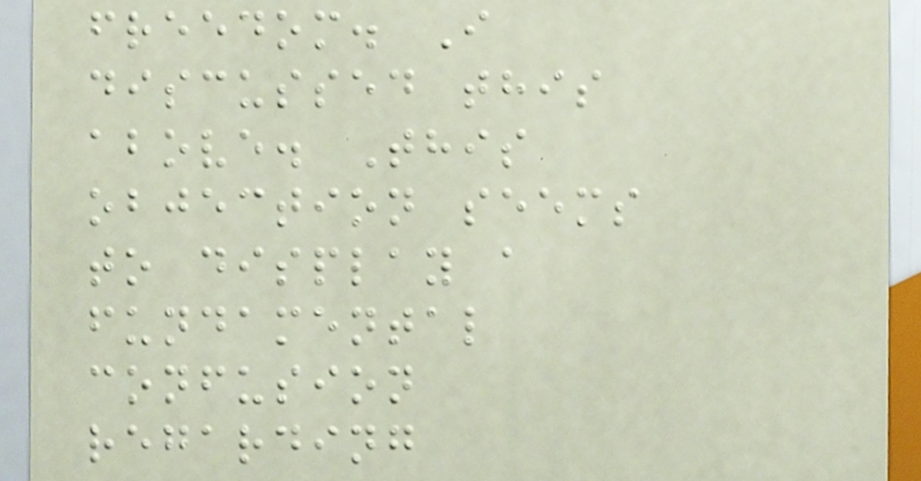freedom. I
discussed this
above. This
objection seems
to display a
fundamental
confusion
regarding
